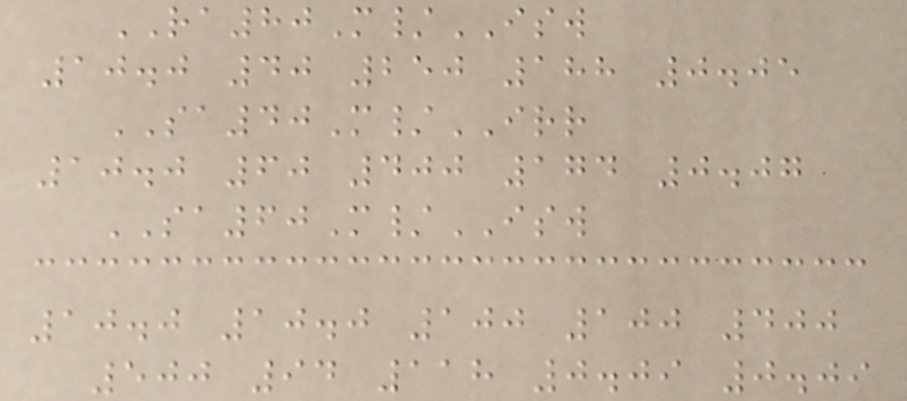RA80M/ISW
10.0 40 250 188 0.05
SA40M/IRR
10.0 60 400 174 0.07
SA60M/ISW
10.0 10.0 100 100 400
500 94 118 0.09 0.09
